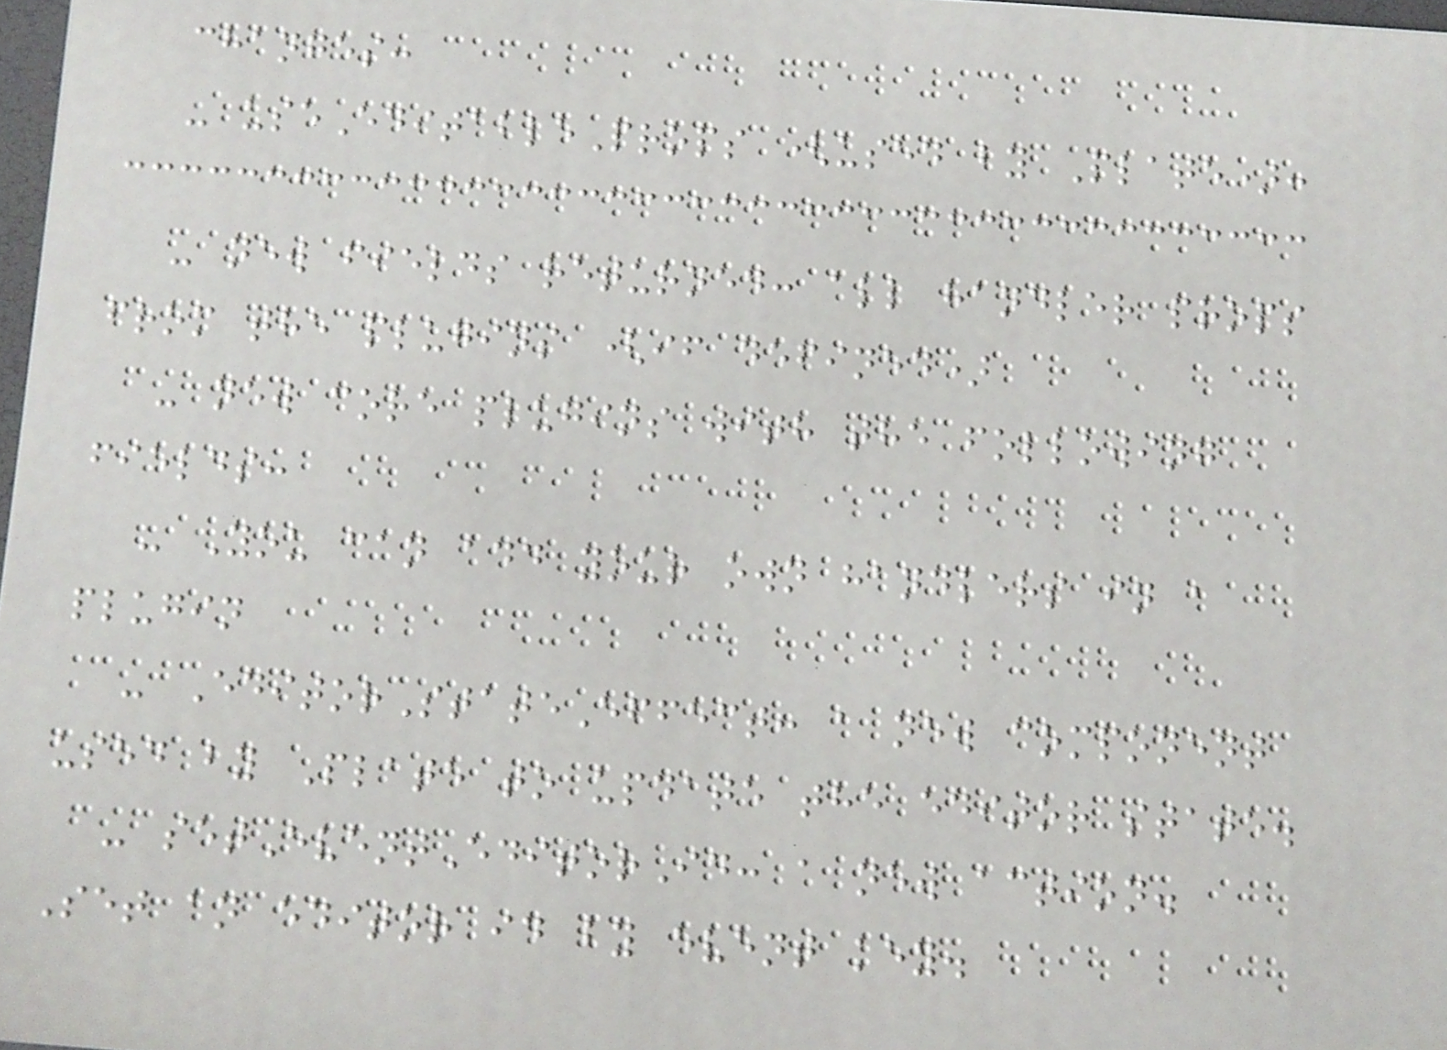changes:
- useEditableProps (used by Plate):
- new fields returned: all handler props
from the plugins (if defined)
- new core plugins with the following
fields:
- You can add your own handlers in a
plugin
- EditorStateEffect: a new component
used by Plate to update the editor state.
- setEventEditorId: a new action.
Set an editor id by event key.
